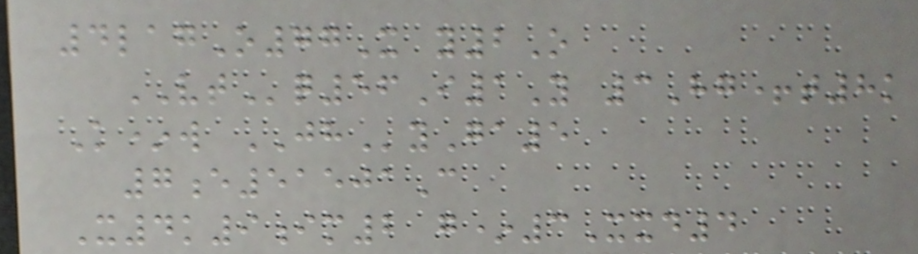4lagO77X y2O
VTq56I1Y 3Hg+t8k
K*w JHyGa5
7e51501C
X4k9im2 g*3Xxd4
